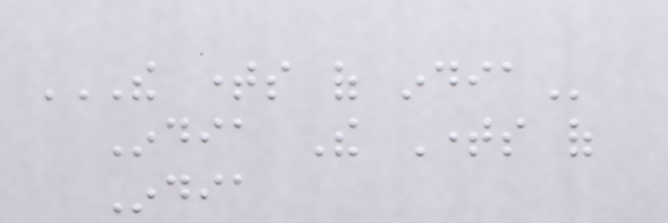THE TIMES OF INDIA
India The Times of
India
